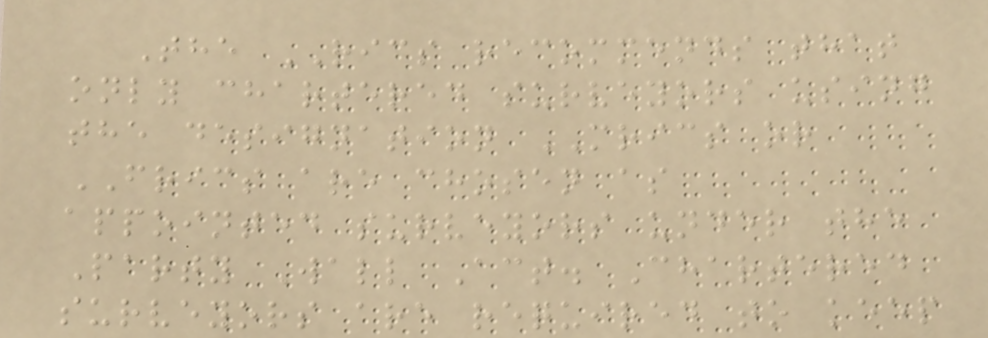The RICS recommends that
only chartered surveyors using
the designation MRICS or
FRICS are chosen as
appointed surveyors under the
Party Wall Act. Chartered
surveyors are required to keep
